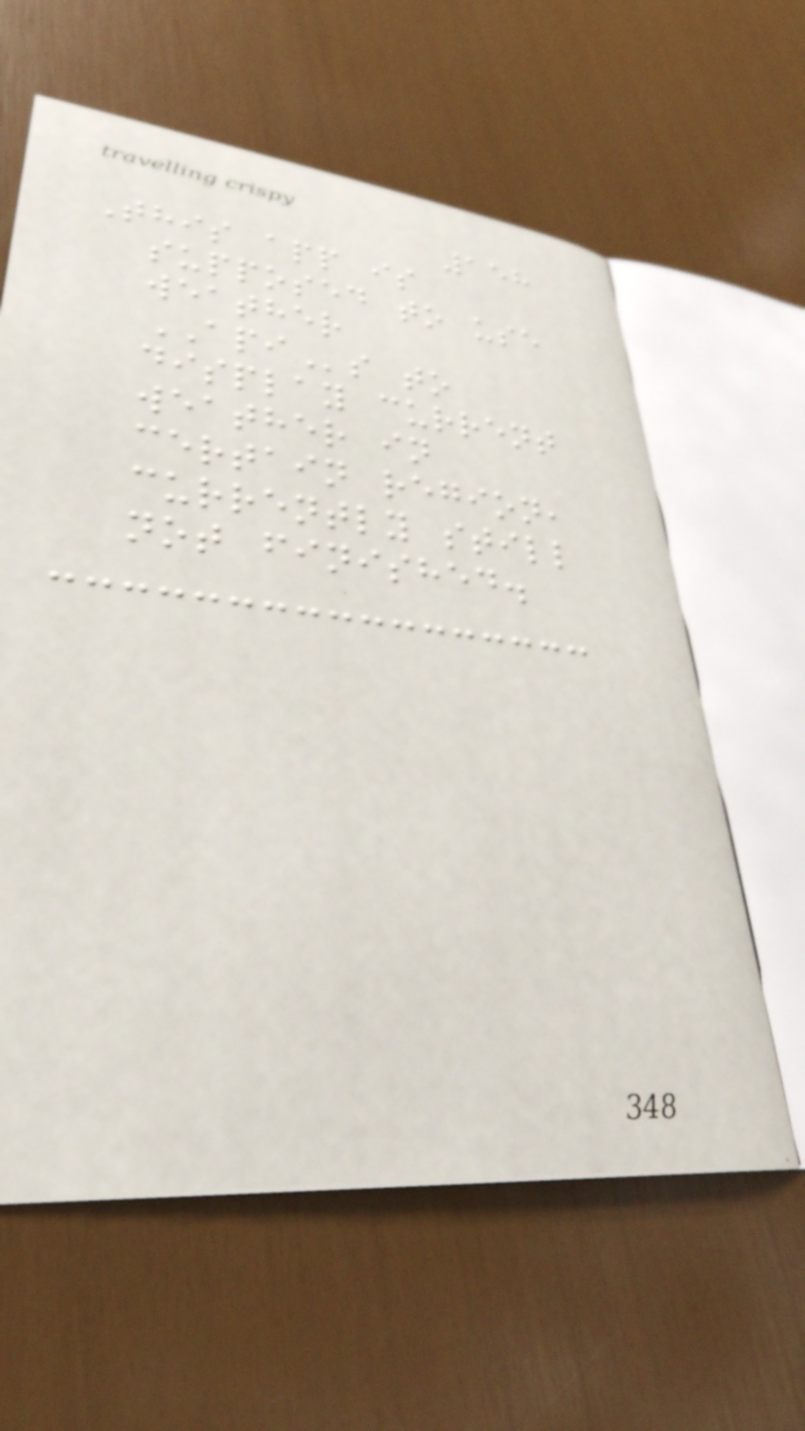158
This app is
supposed to use
weather
APIs to
display current
weather in
certain region,
currently still
not finished.
